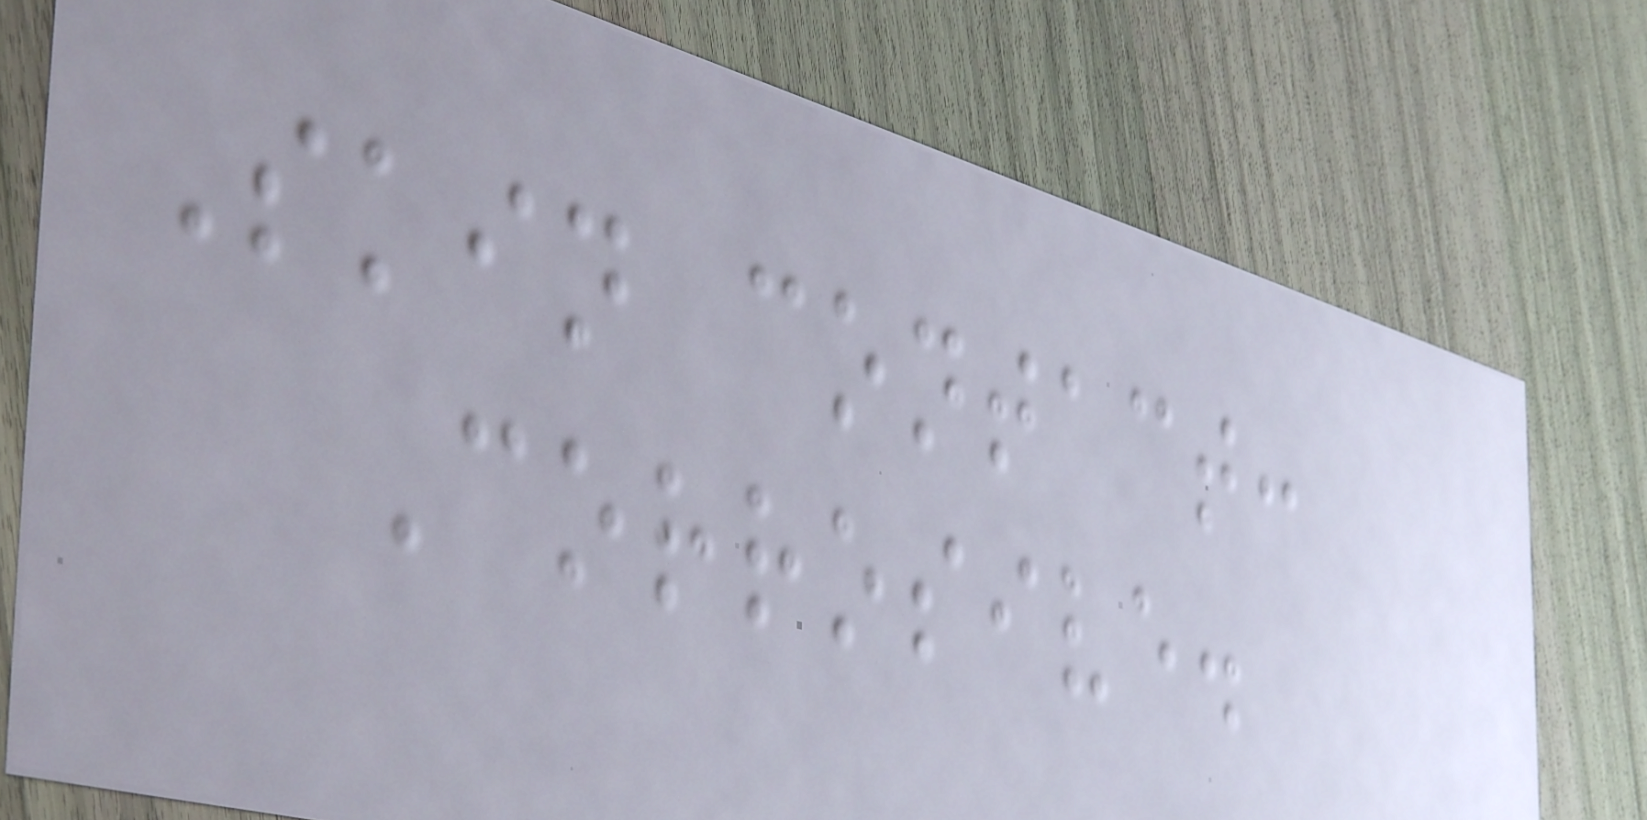Skin contact:
Corrosive.
